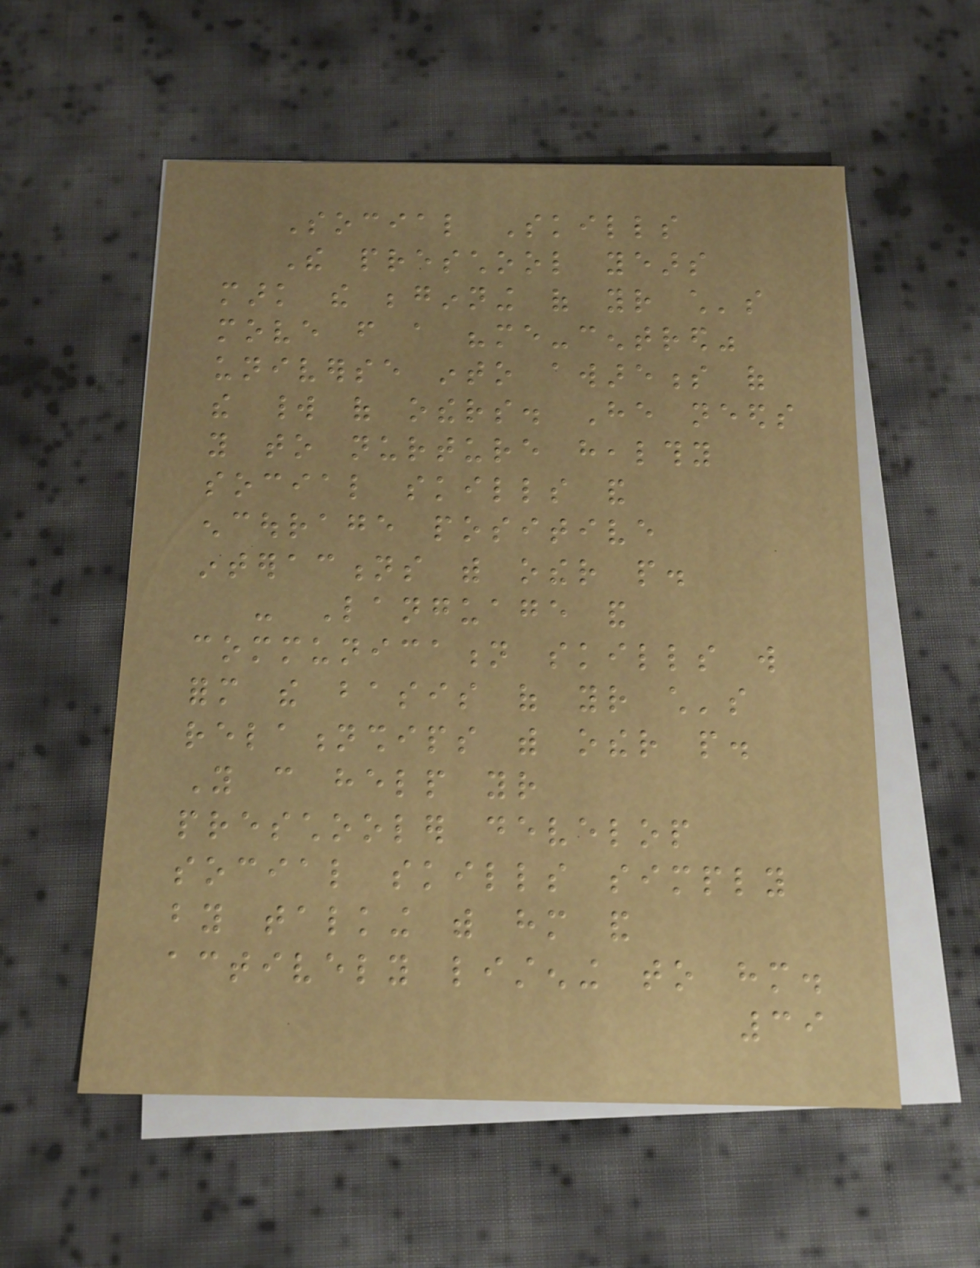Social Skills
The preschool years
mark the beginning of your child's
move from a "me-centred"
universe into awareness of
the world of others. He needs
you to nurture healthy
social skills and
encourage positive
interactions with other people.
- Language and
communication skills will
form the basis of your child's
relationships with other people.
You can help your
preschooler develop
social skills simply
by talking with him and
actively listening to him.
39
